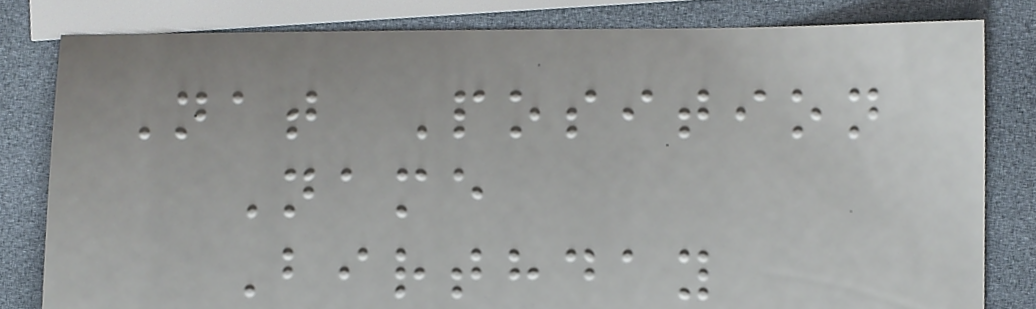Nat Position
Name
Birthday
